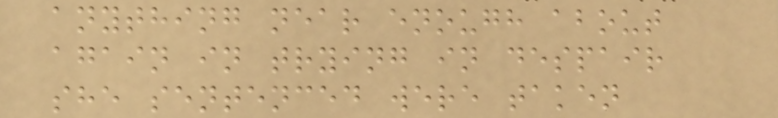anything near enough about
again in trying in despair
she sentenced were taken
